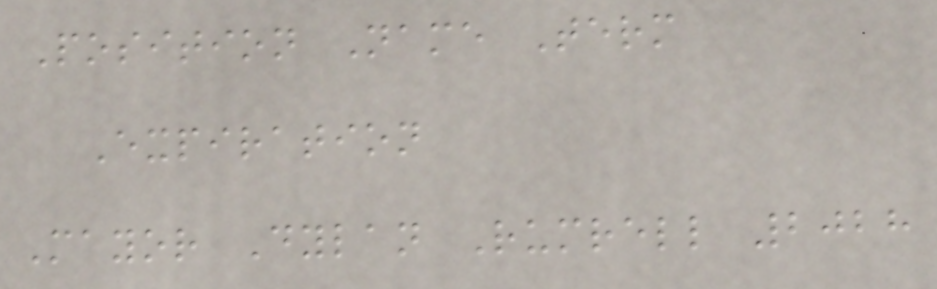Position Name Term
Expiration
Mayor Dylan Rumrell 2028
